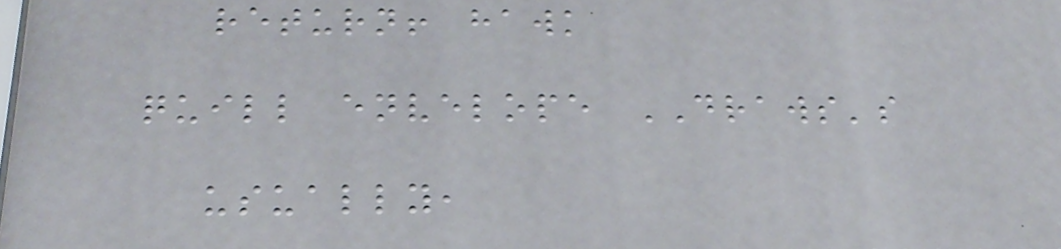return! hawk
quill envelope DRAWS's
usually,
